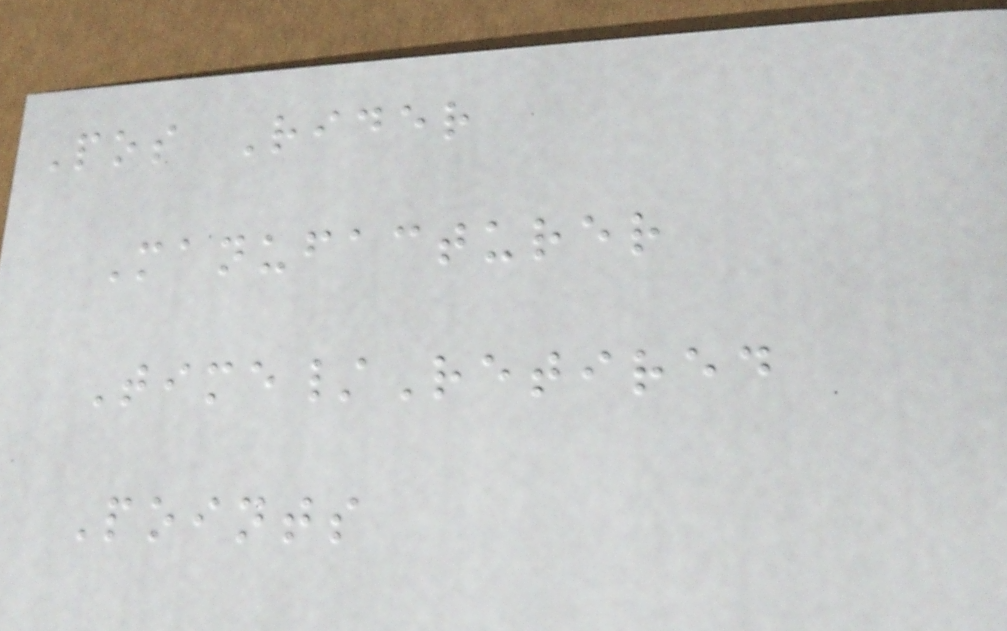Pos Rider
Manufacturer
Time/Retired
Points
